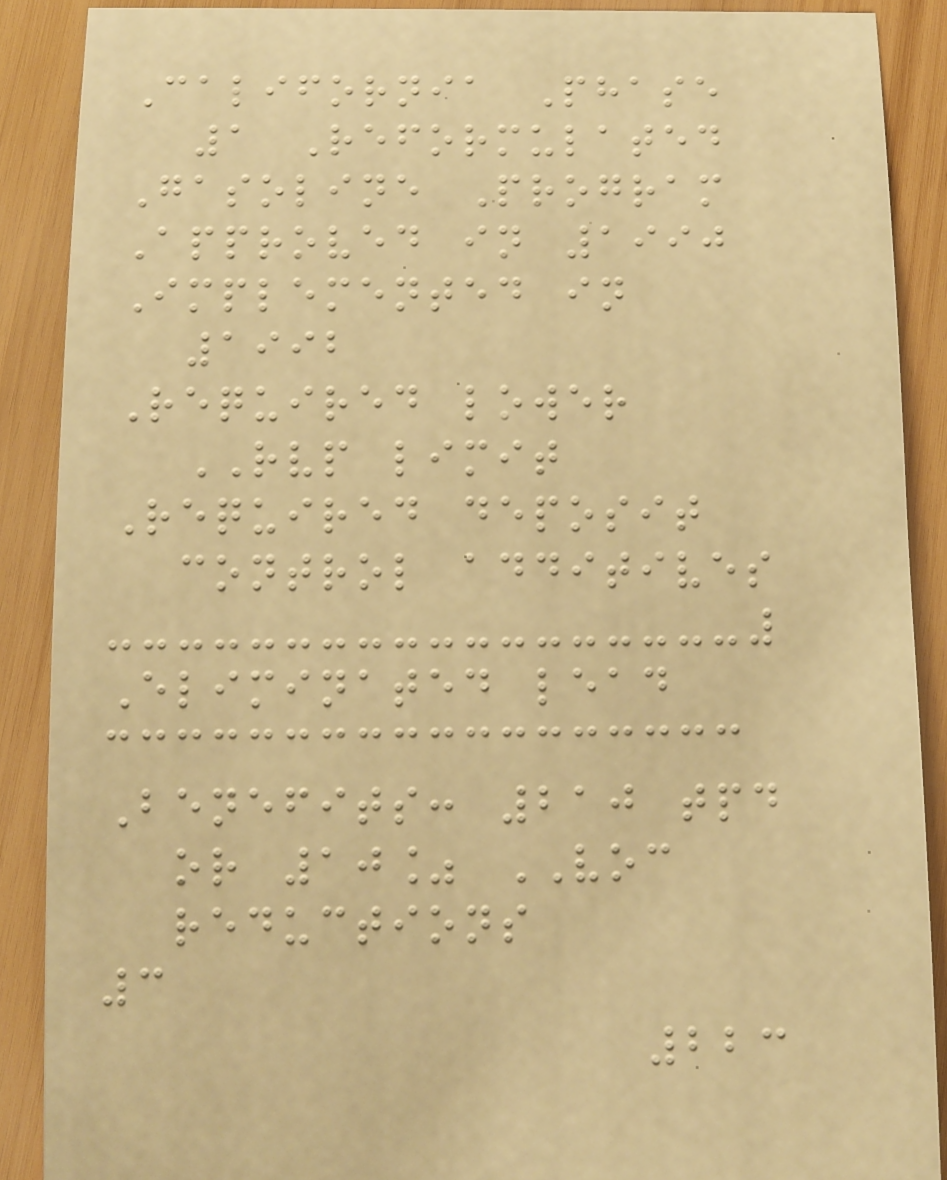California Phase
1 Reformulated
Gasoline Program
Approved in 1990
Implemented in
1992
Required lower
RVP limit
Required deposit
control additives
Eliminated lead
Benefits: 210 tpd
or 10% VOC
reductions
3
223
